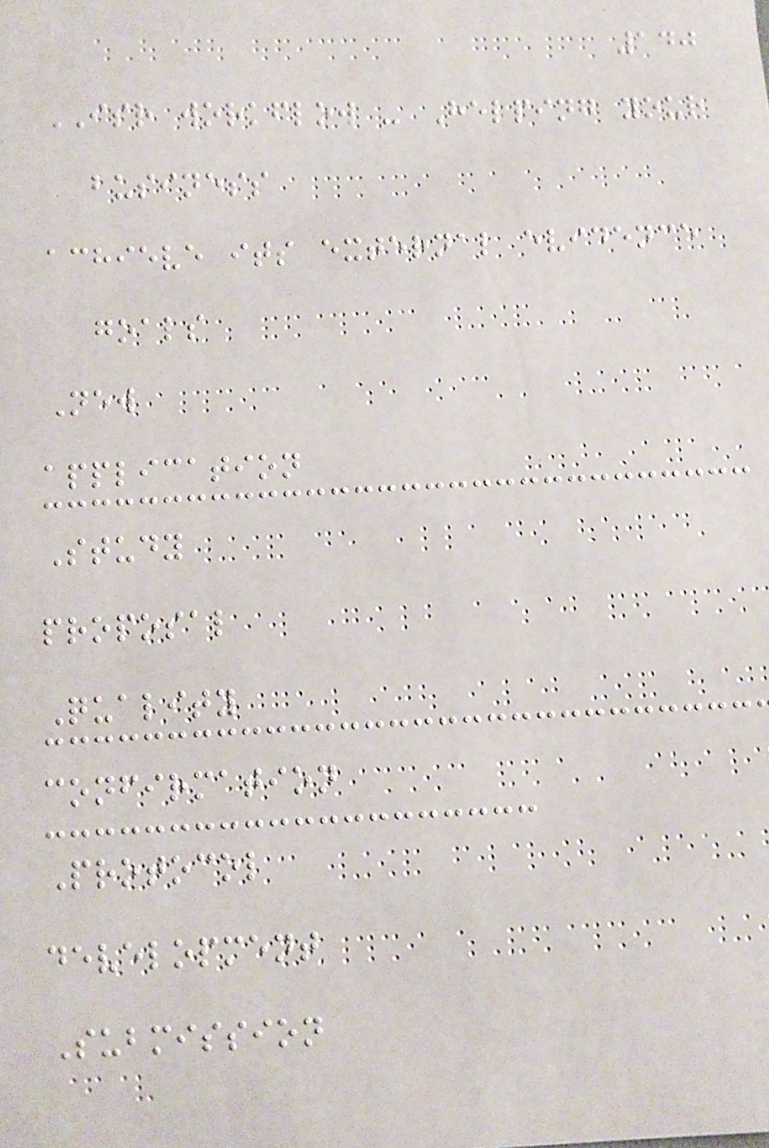140
ISR workflow - Helping your
business
achieve its external evidence
goals
New
application
Study
proposal
Quality
confirmation
Protocol
development
Submission
